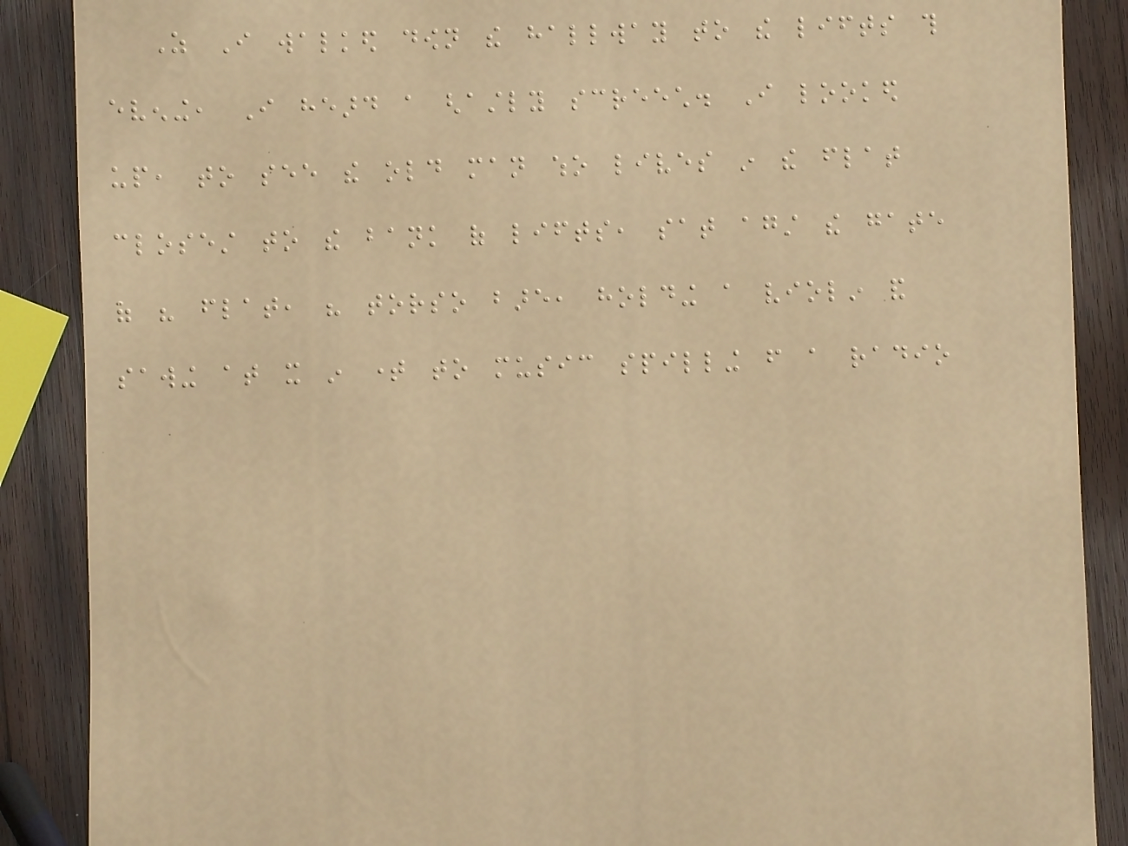As I walked down the hallway to the lifts this
evening, I heard a ghastly screech. I looked
up, to see the old man who lives in the flat
closest to the bank of lifts, sat against the gate
of his flat, his torso bare, holding a violin and
sawing at it in time to music spilling from a radio
